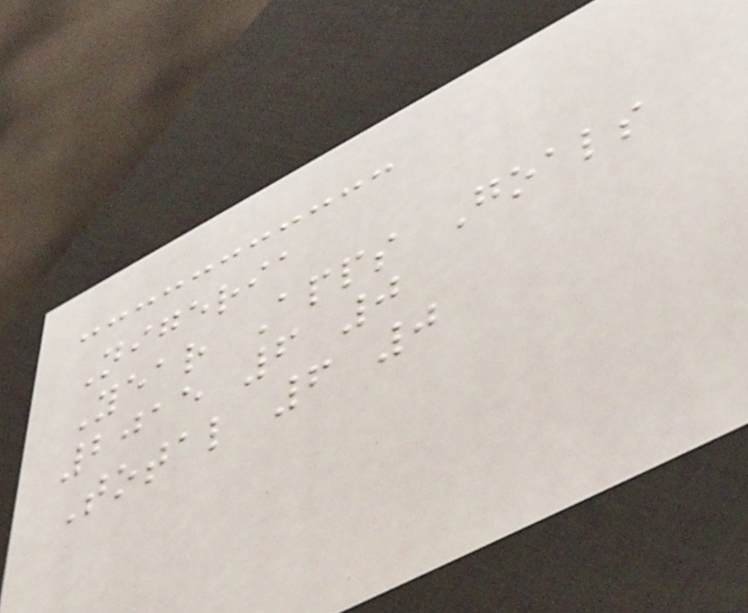Nigeria
Year Apps Goals
2015 6 0
Total 6 0
